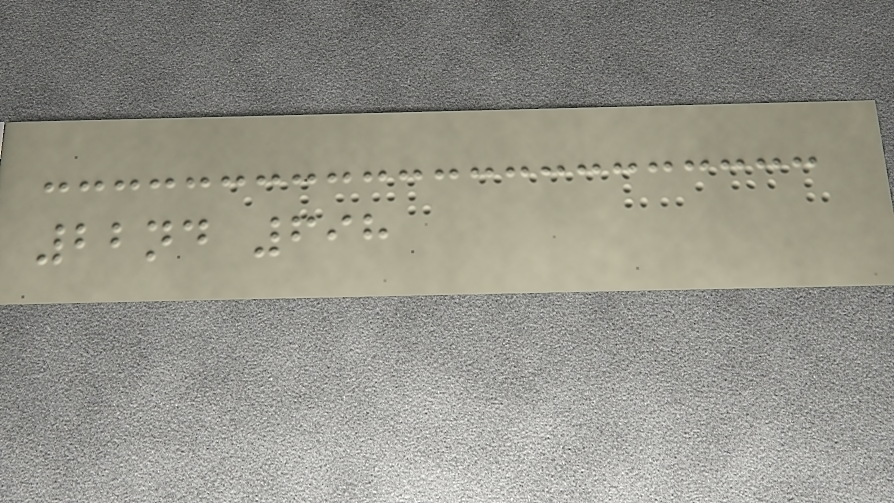22nd 698
